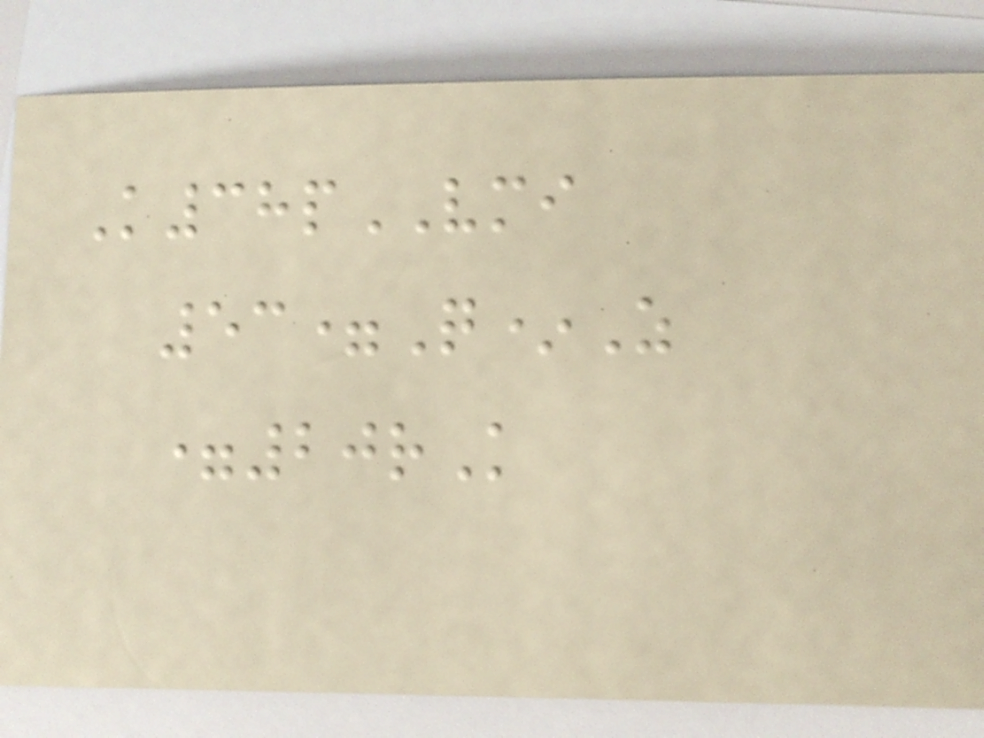K38pVMI
53=Q*Z
=20rK
